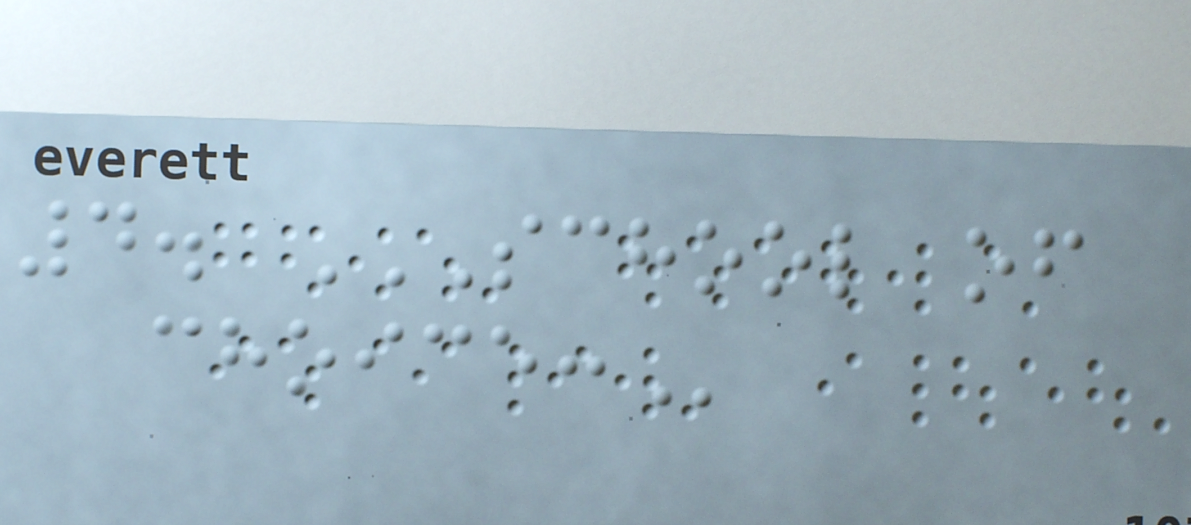4. SCHOOL OF
CHOICE:
